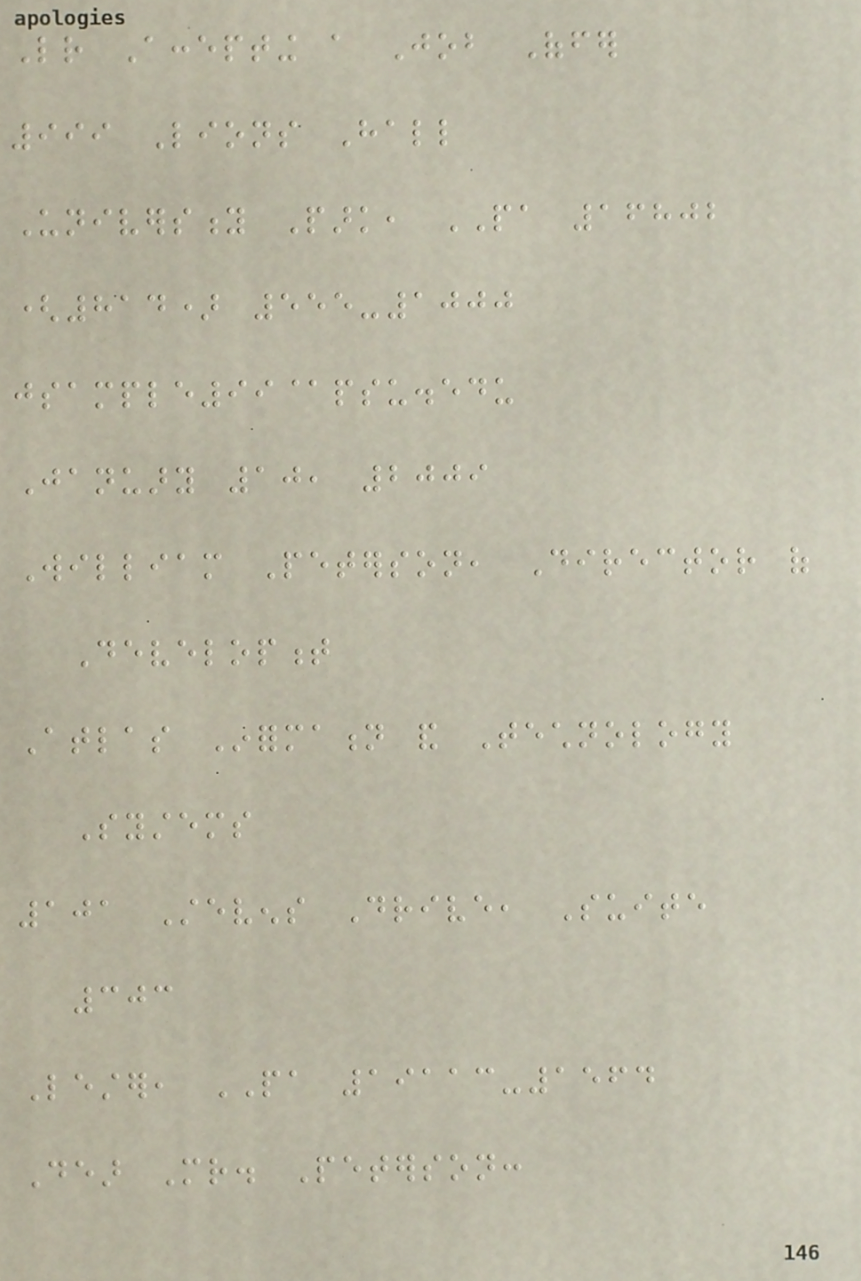Letter Accepting a Job Offer
999 Lions Hall
University Park, PA 16802
(814) 555-1000
jsample99@psu.edu
January 10, 2009
William Peterson, Director of
Development
Atlas Information and Technology
Systems
101 Stevens Drive, Suite
303
Lester, PA 19113-1564
Dear Mr. Peterson:
